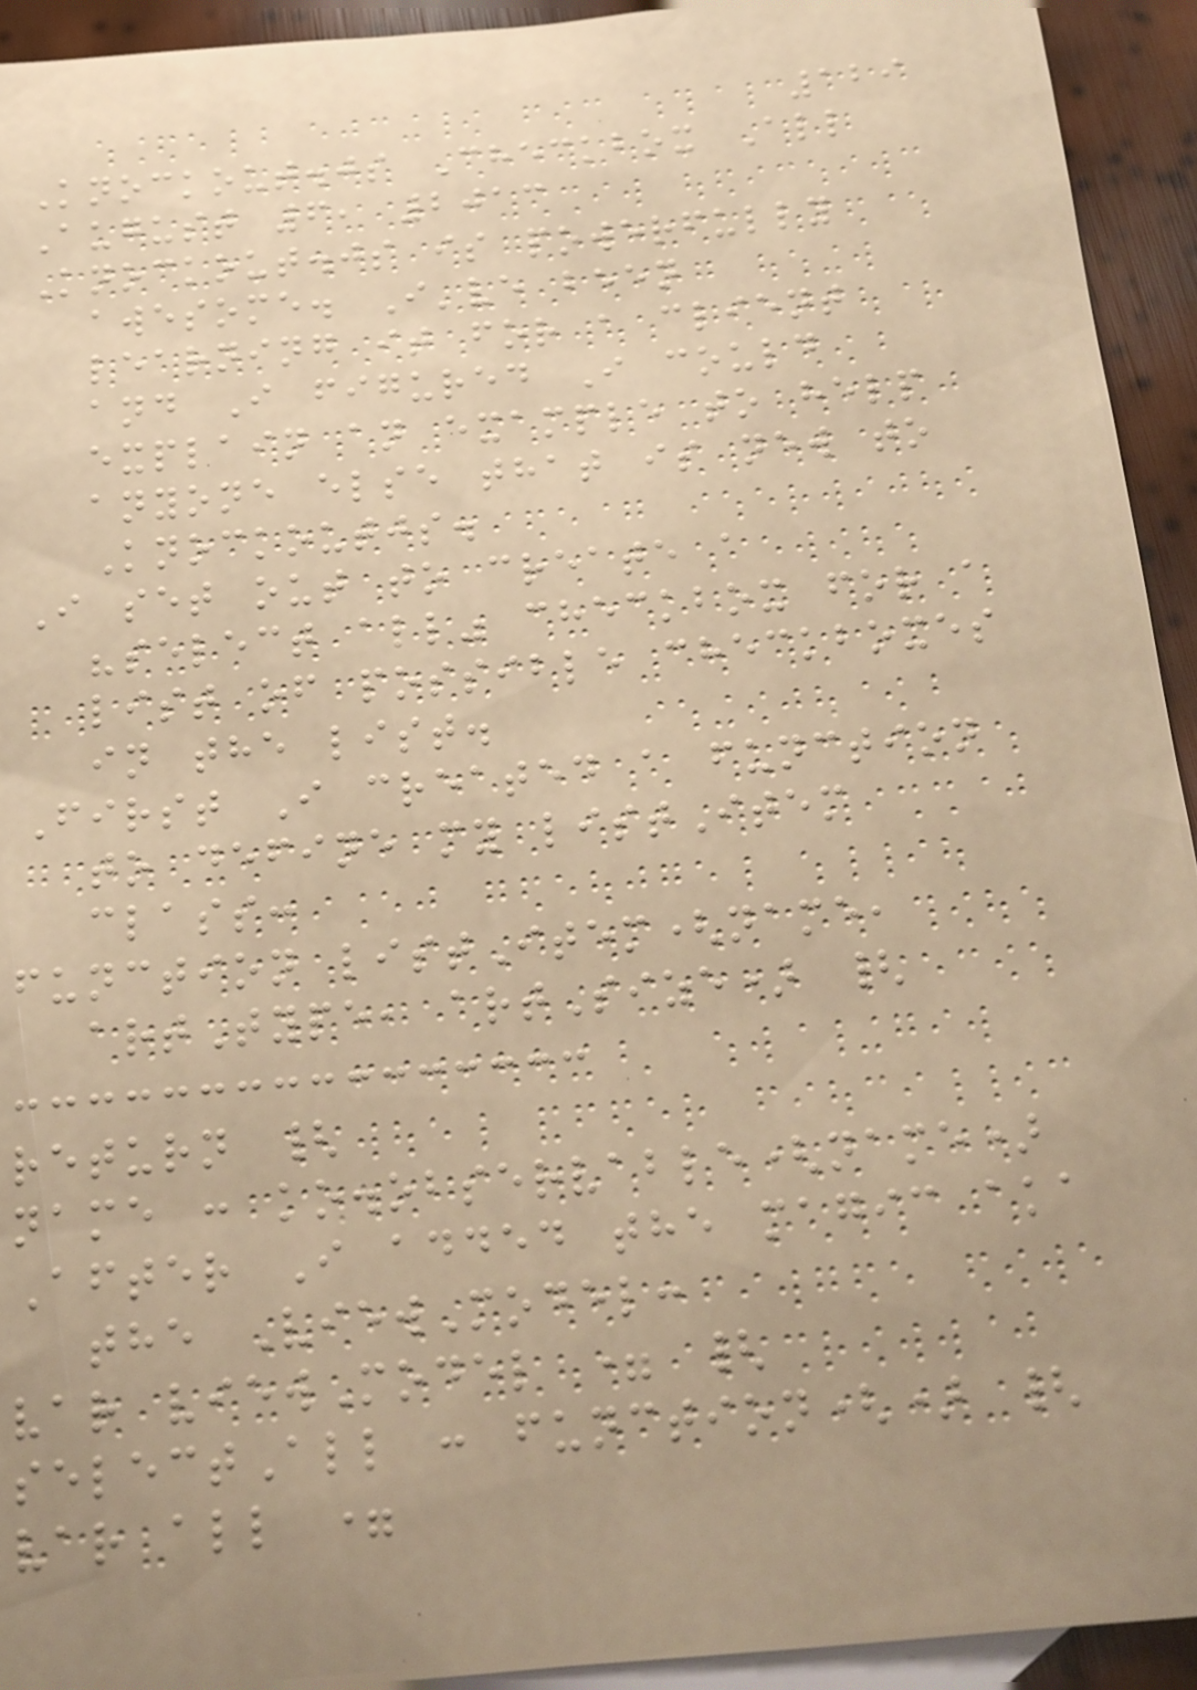129
Knockout.js Checkbox All
August 6, 2013
Knockout.js is powerfully
awesome. I've been
learning it for a client
and I figured I could
explain an example to help
anyone else that is new to
Knockoutjs.
I set out to create a
"select all" checkbox for a
list of possible checkboxes
in the list.
First I created a function
to define my listItem
class:
function listItem(name,
artType, artSize) {
return {
name : ko.observable(name)
After I added the magic aka
the ViewModel:
var viewModel = {
selectAll : function() {
var all =
